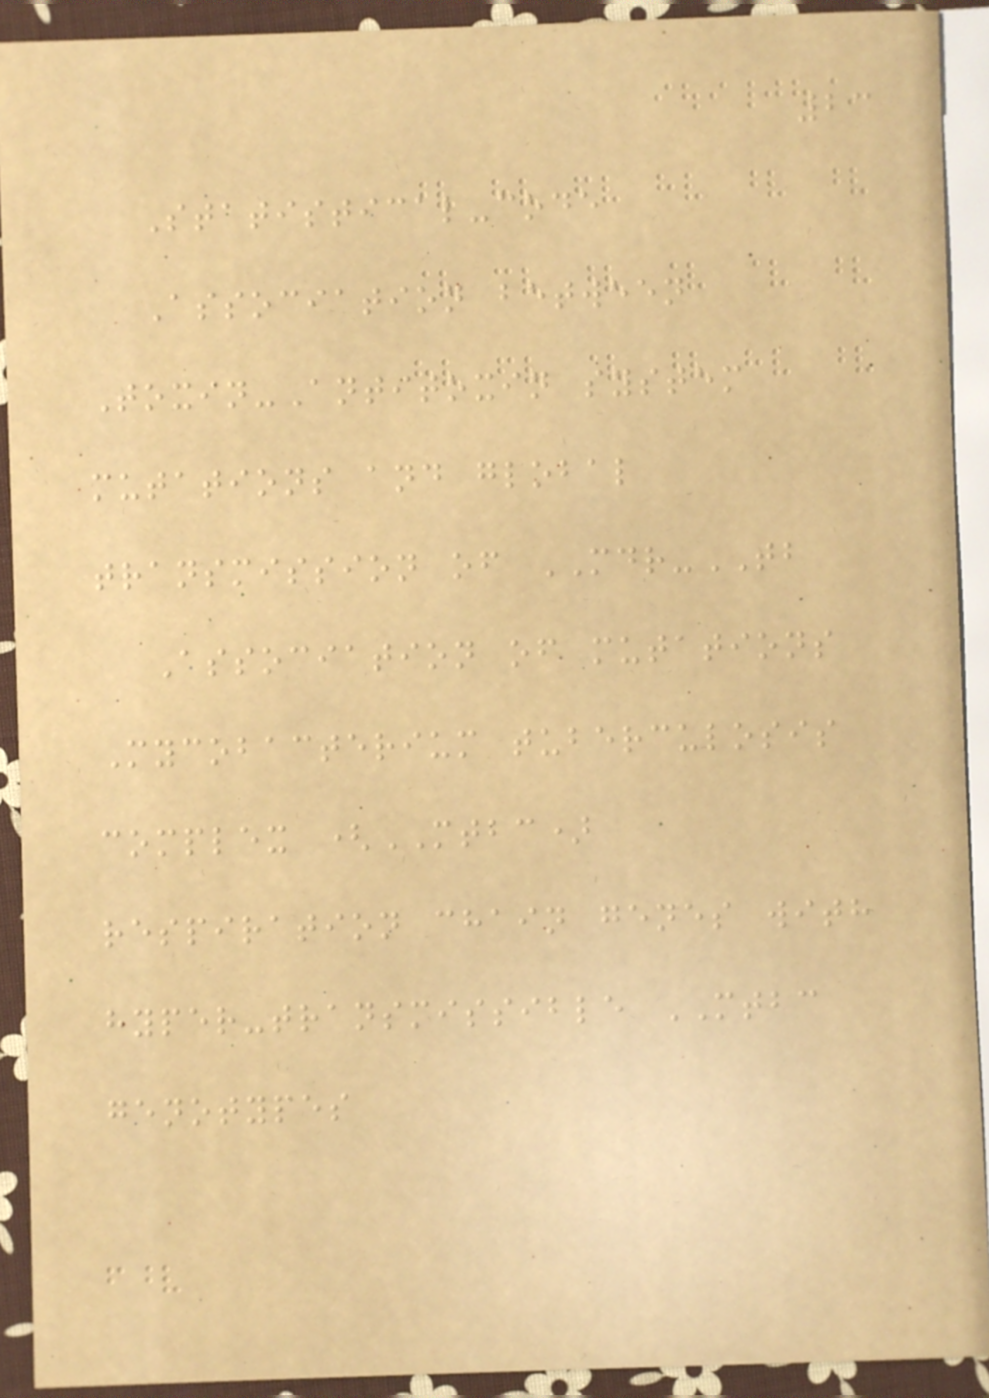23
Statistical-code
Association between
Toxin-Antitoxin system
mutations and global
transmission of MDR-TB
Association of mutations
Mycobacterium tuberculosis
complex (MTBC)
respiration chain genes with
hyper-transmissible MTBC
genotypes
